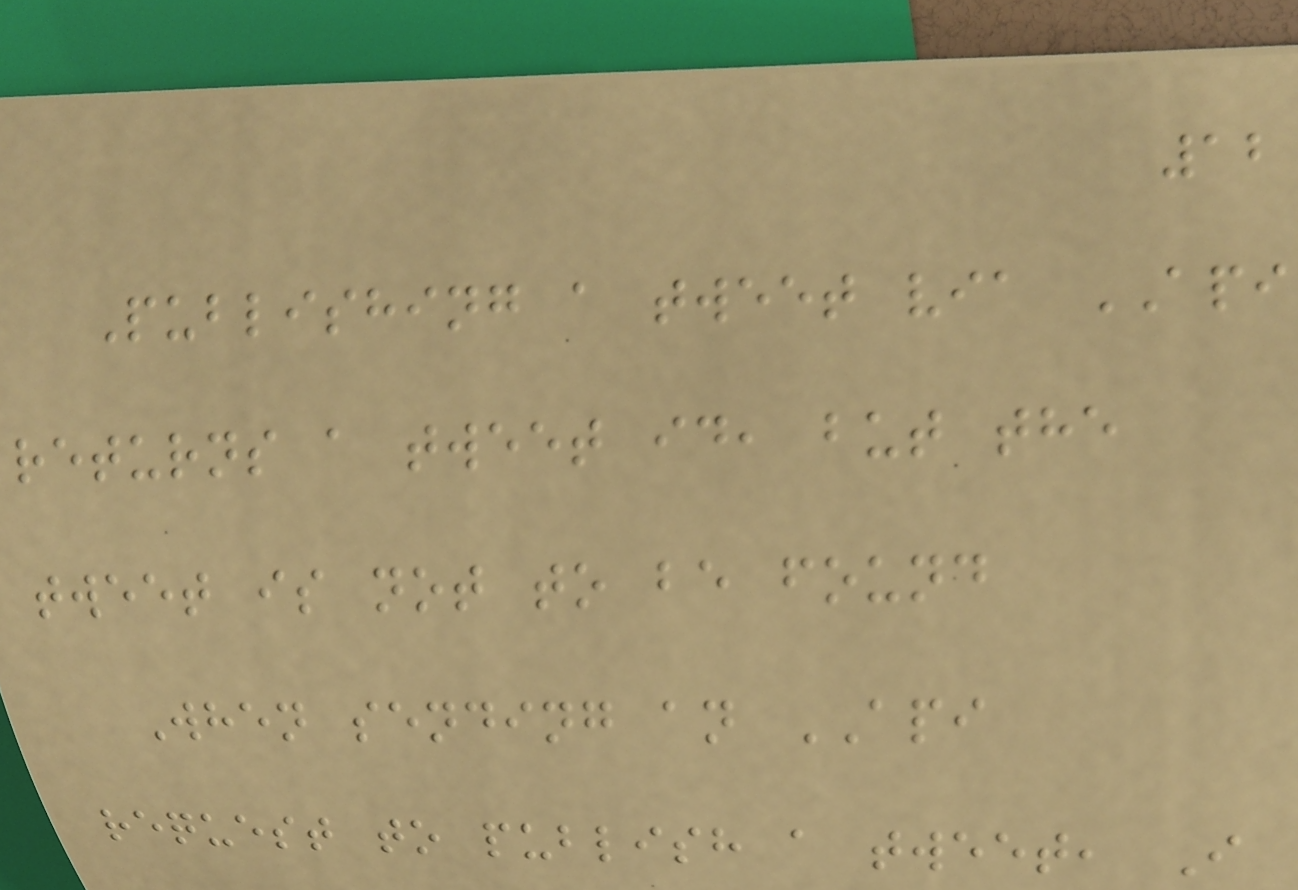12
Publishing a tweet via API
returns a tweet id, but the
tweet is not to be found
When sending an API
request to publish a tweet, I
